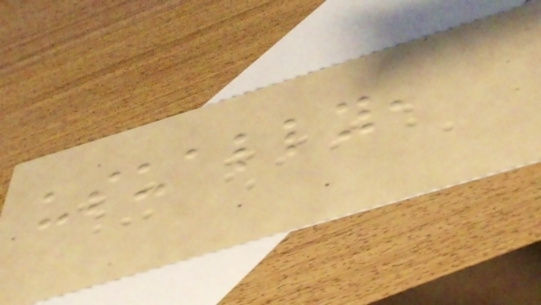usually,
